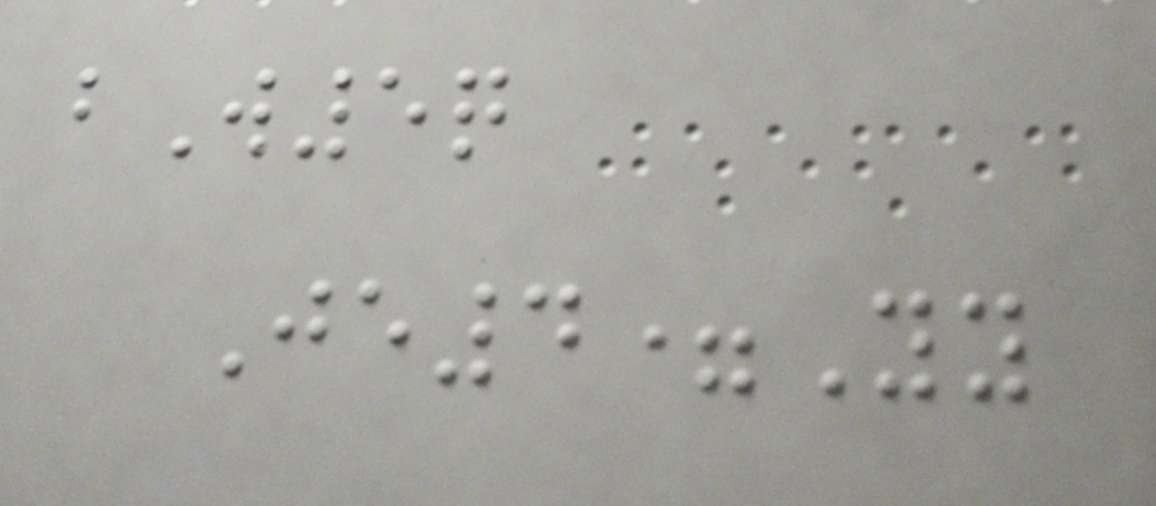bW5q
Je4=Yy
